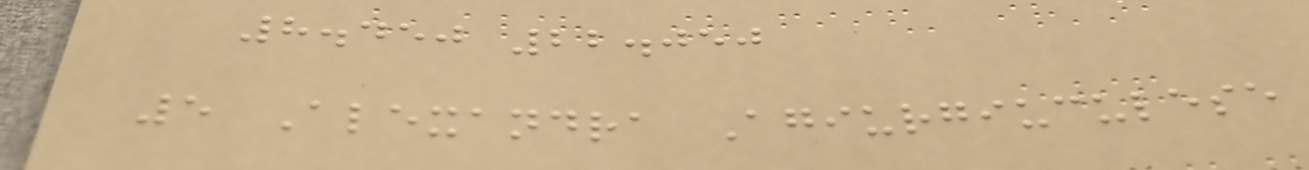8.450 22.050
5 Alexandra Agiurgiuculese
